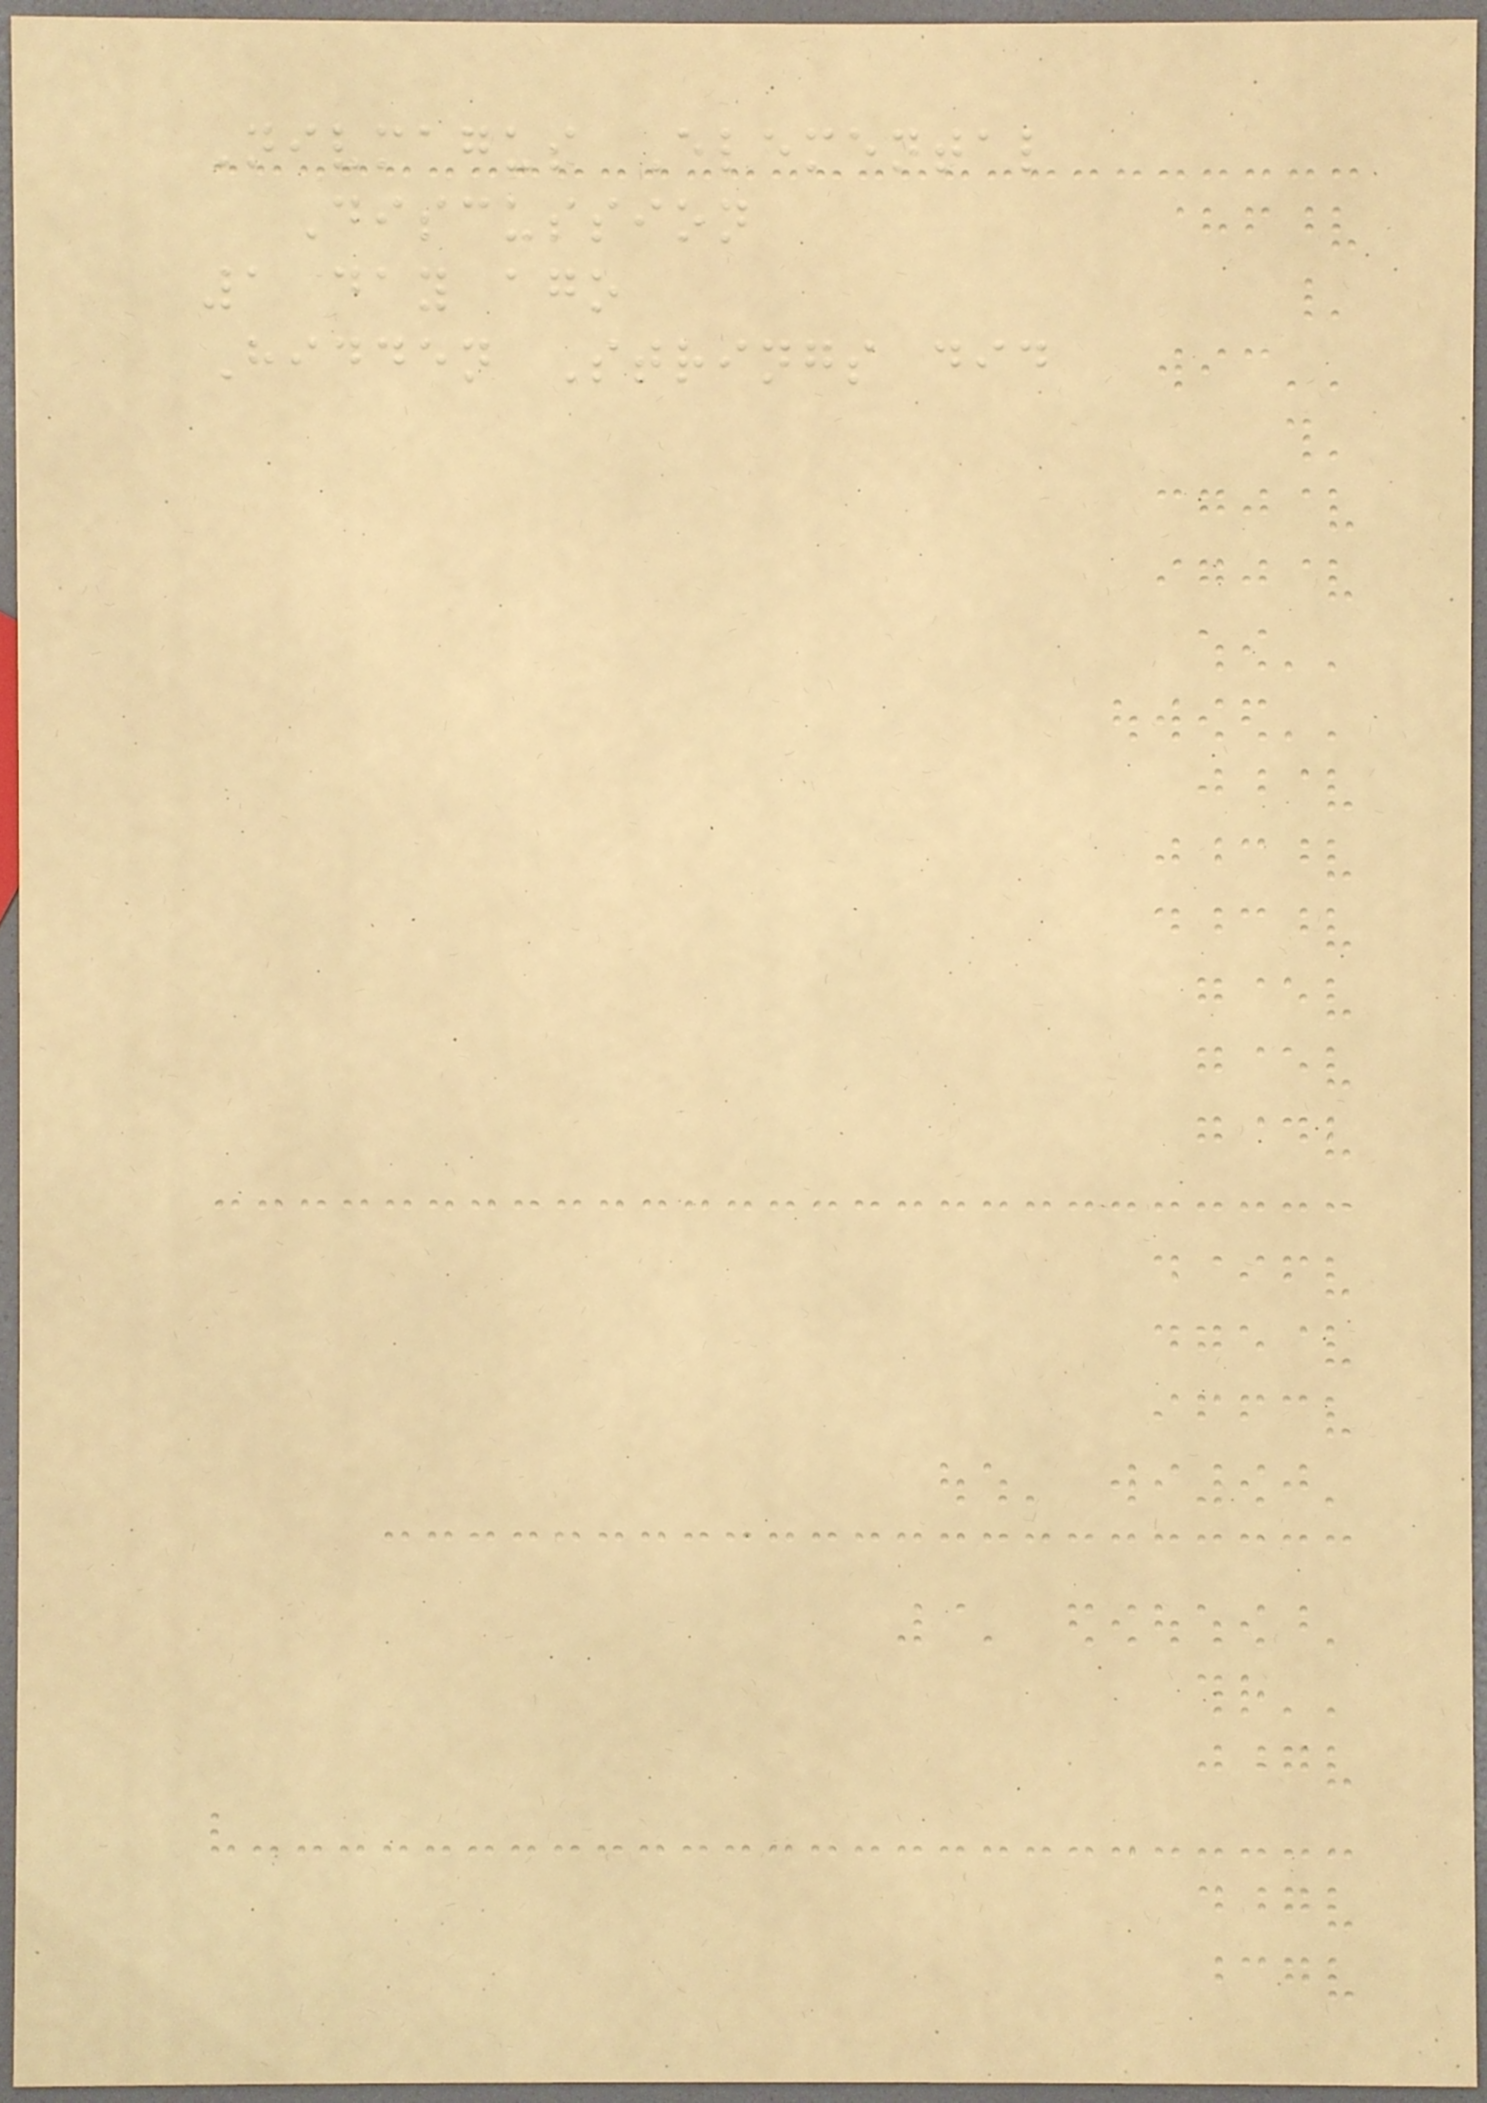Nivmagus Elemental
Discussion
1 day ago
Hidden Strings did
